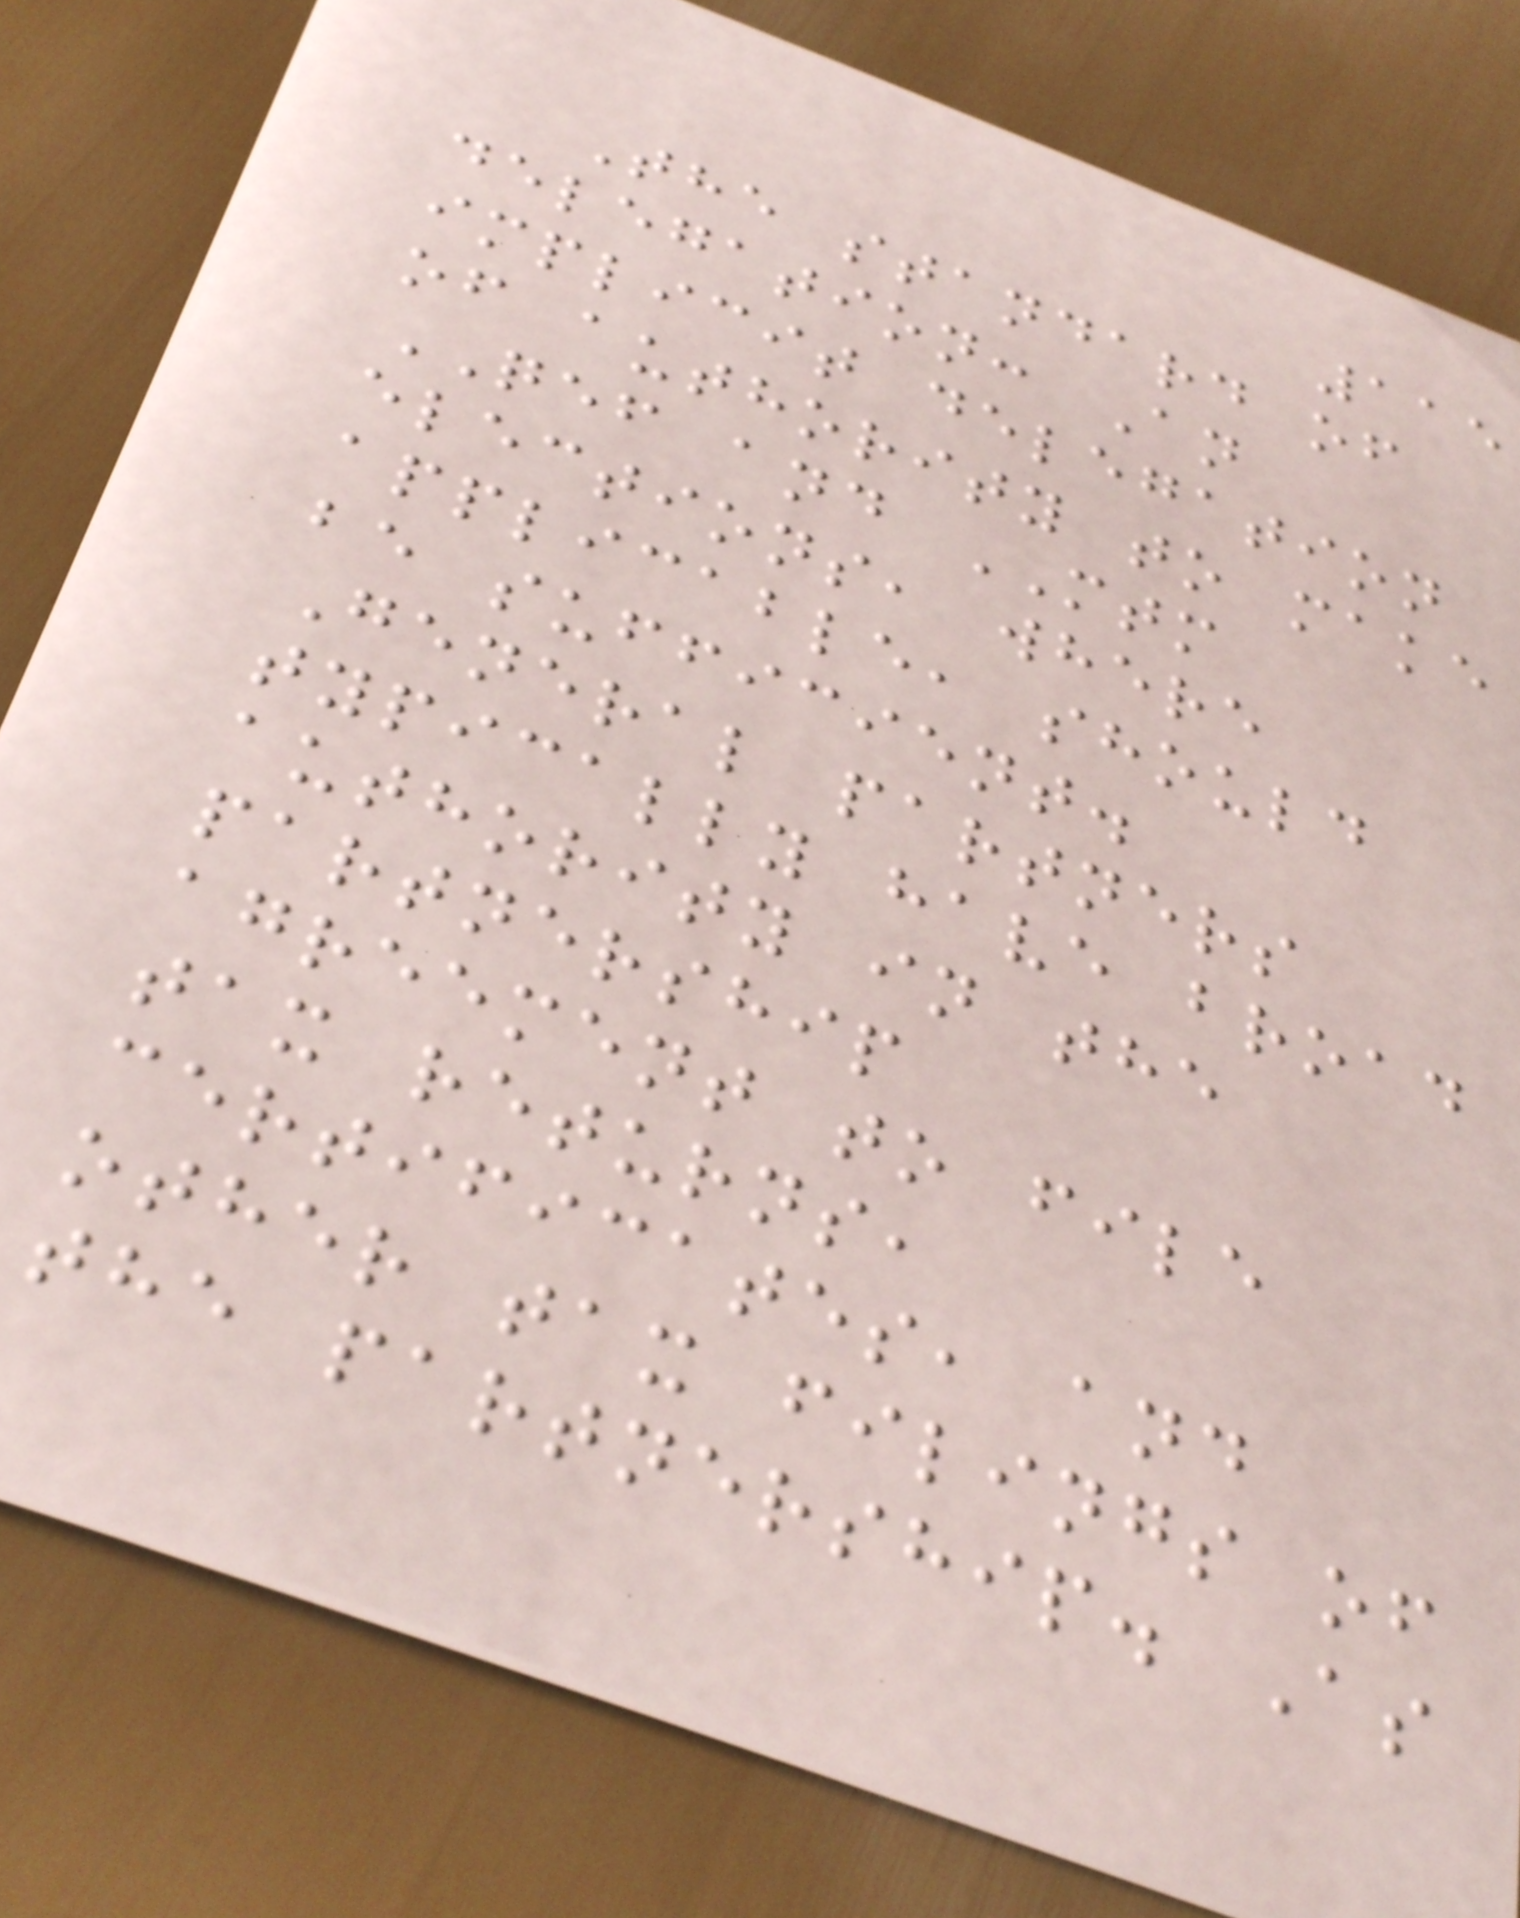115
The standard of
delegation: An
implicit delegation
of authority to make
QEF and MTM
elections, where
applicable, should
be sufficient.
General partners
typically have broad
authority in the
partnership
agreement to file
tax returns,
certificates, and
other tax filings of
the partnership. As
